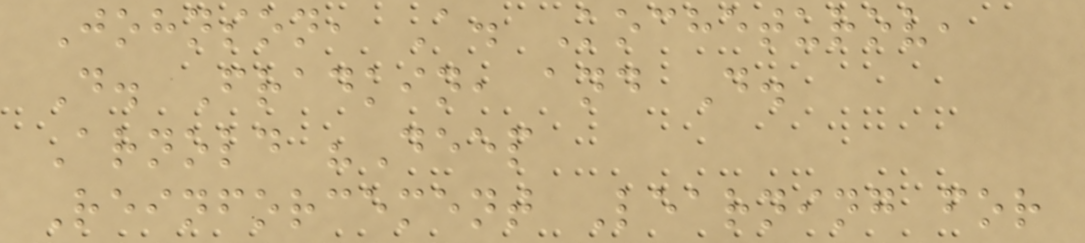Johnson, A. Kocheturov,
D. Fradkin, and D.
Arnold "Deep
Reinforcement Learning for
